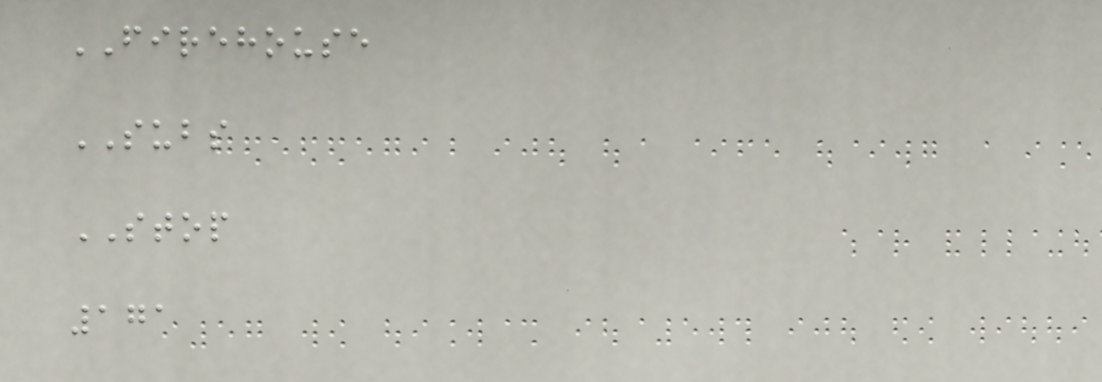FIREHOUSE
SUBS
STOP
171
